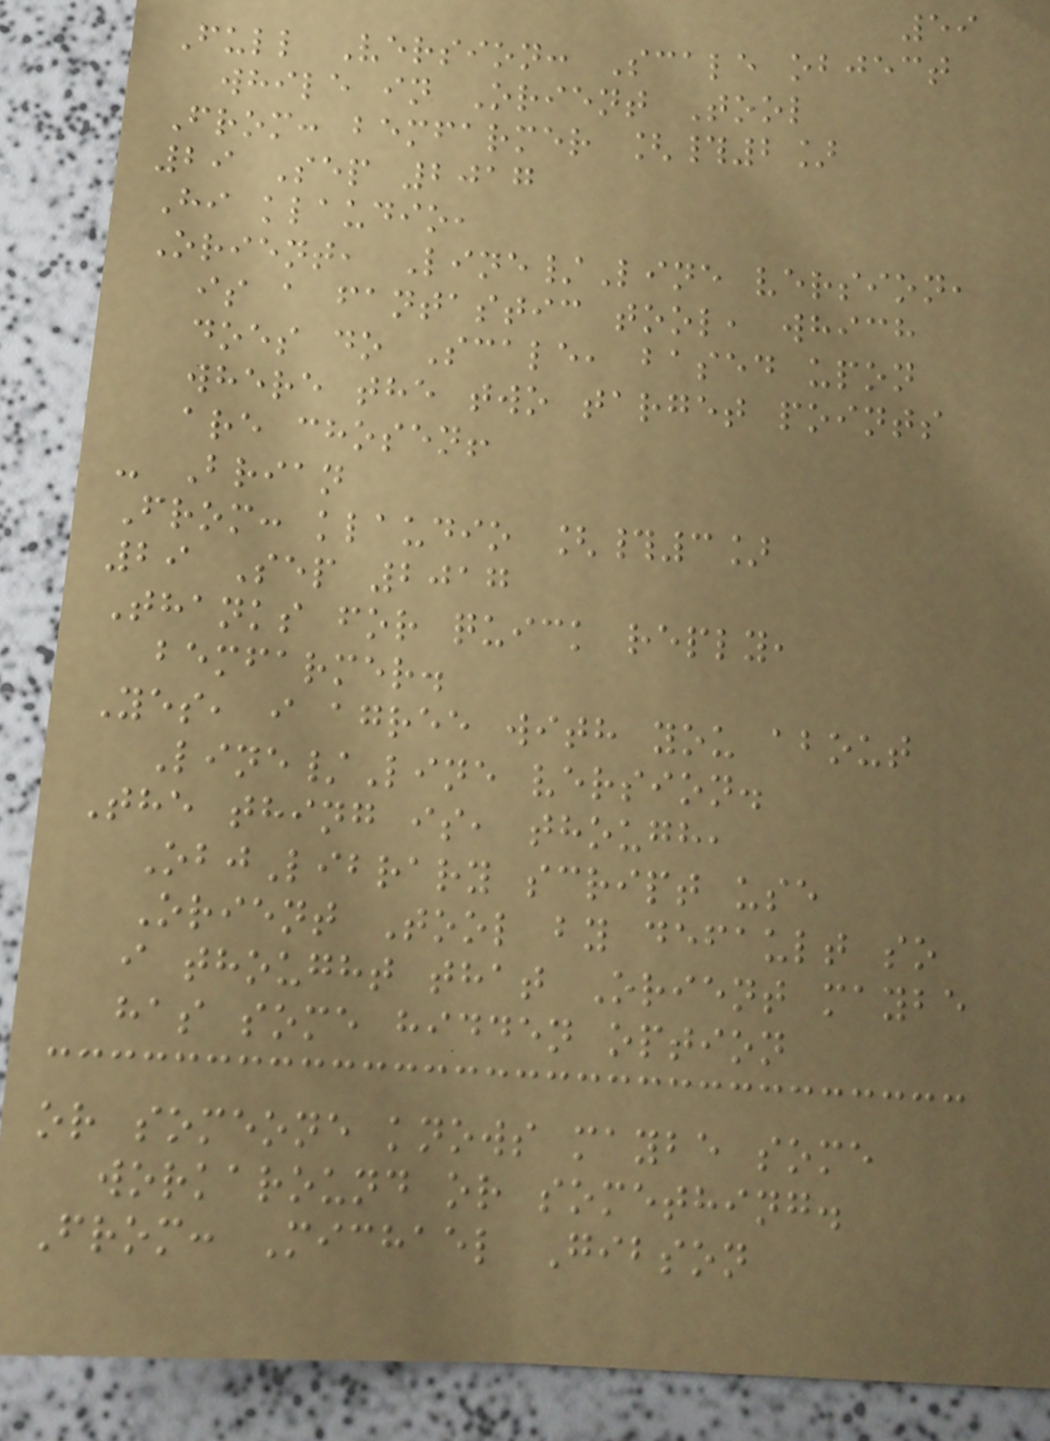59
Full Version: Scale object
while in Orient Tool
From: bemfarmer [#2]
29 Sep 2017
Hi klaudio,
Orient, Line/Line version,
is a fantastic tool, which
does do Scale, based upon
where the two target points
are chosen!
- Brian
From: klaudio [#3]
29 Sep 2017
Thanks for quick reply,
bemfarmer.
Yes, i agree with you about
Line/Line version.
The thing is, though,
ObjLibrary script use
Orient Tool by default so
i thought that Orient maybe
has some hidden option
or someone knows maybe some
workaround or something.
From: Michael Gibson
